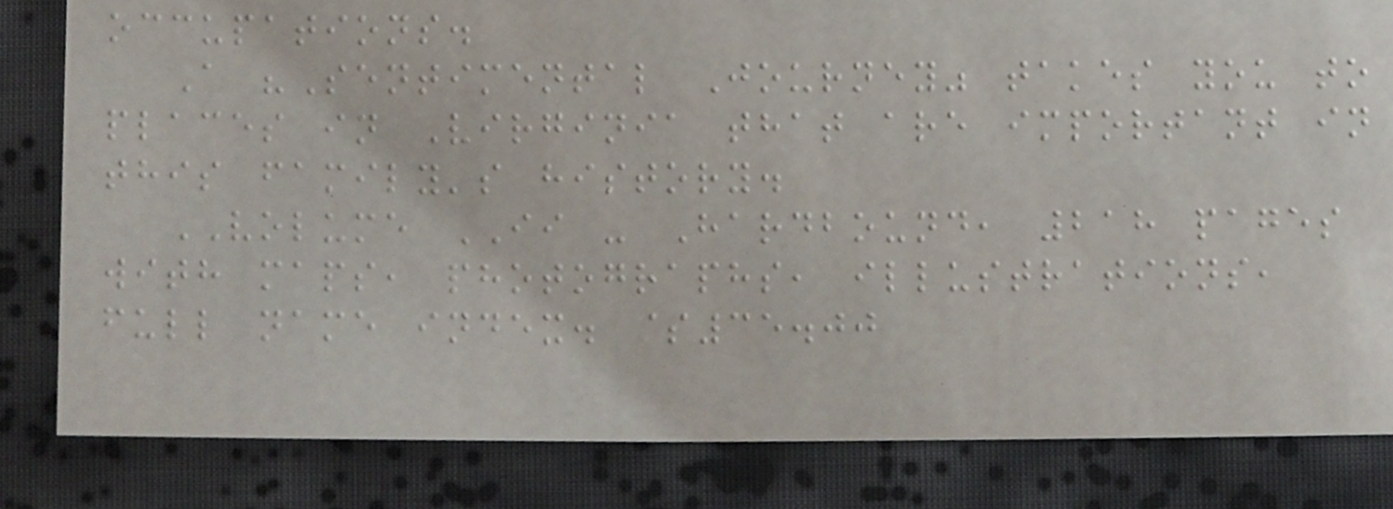occupations.
A "Sentimental Journey" takes you to
places in Virginia that are important in
this family's history.
VOLUME II - Hardbound, 218 pages
with maps, photographs, illustrations,
full name index. $35.00
